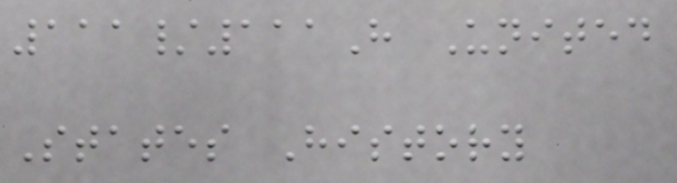111/111H United
States History
